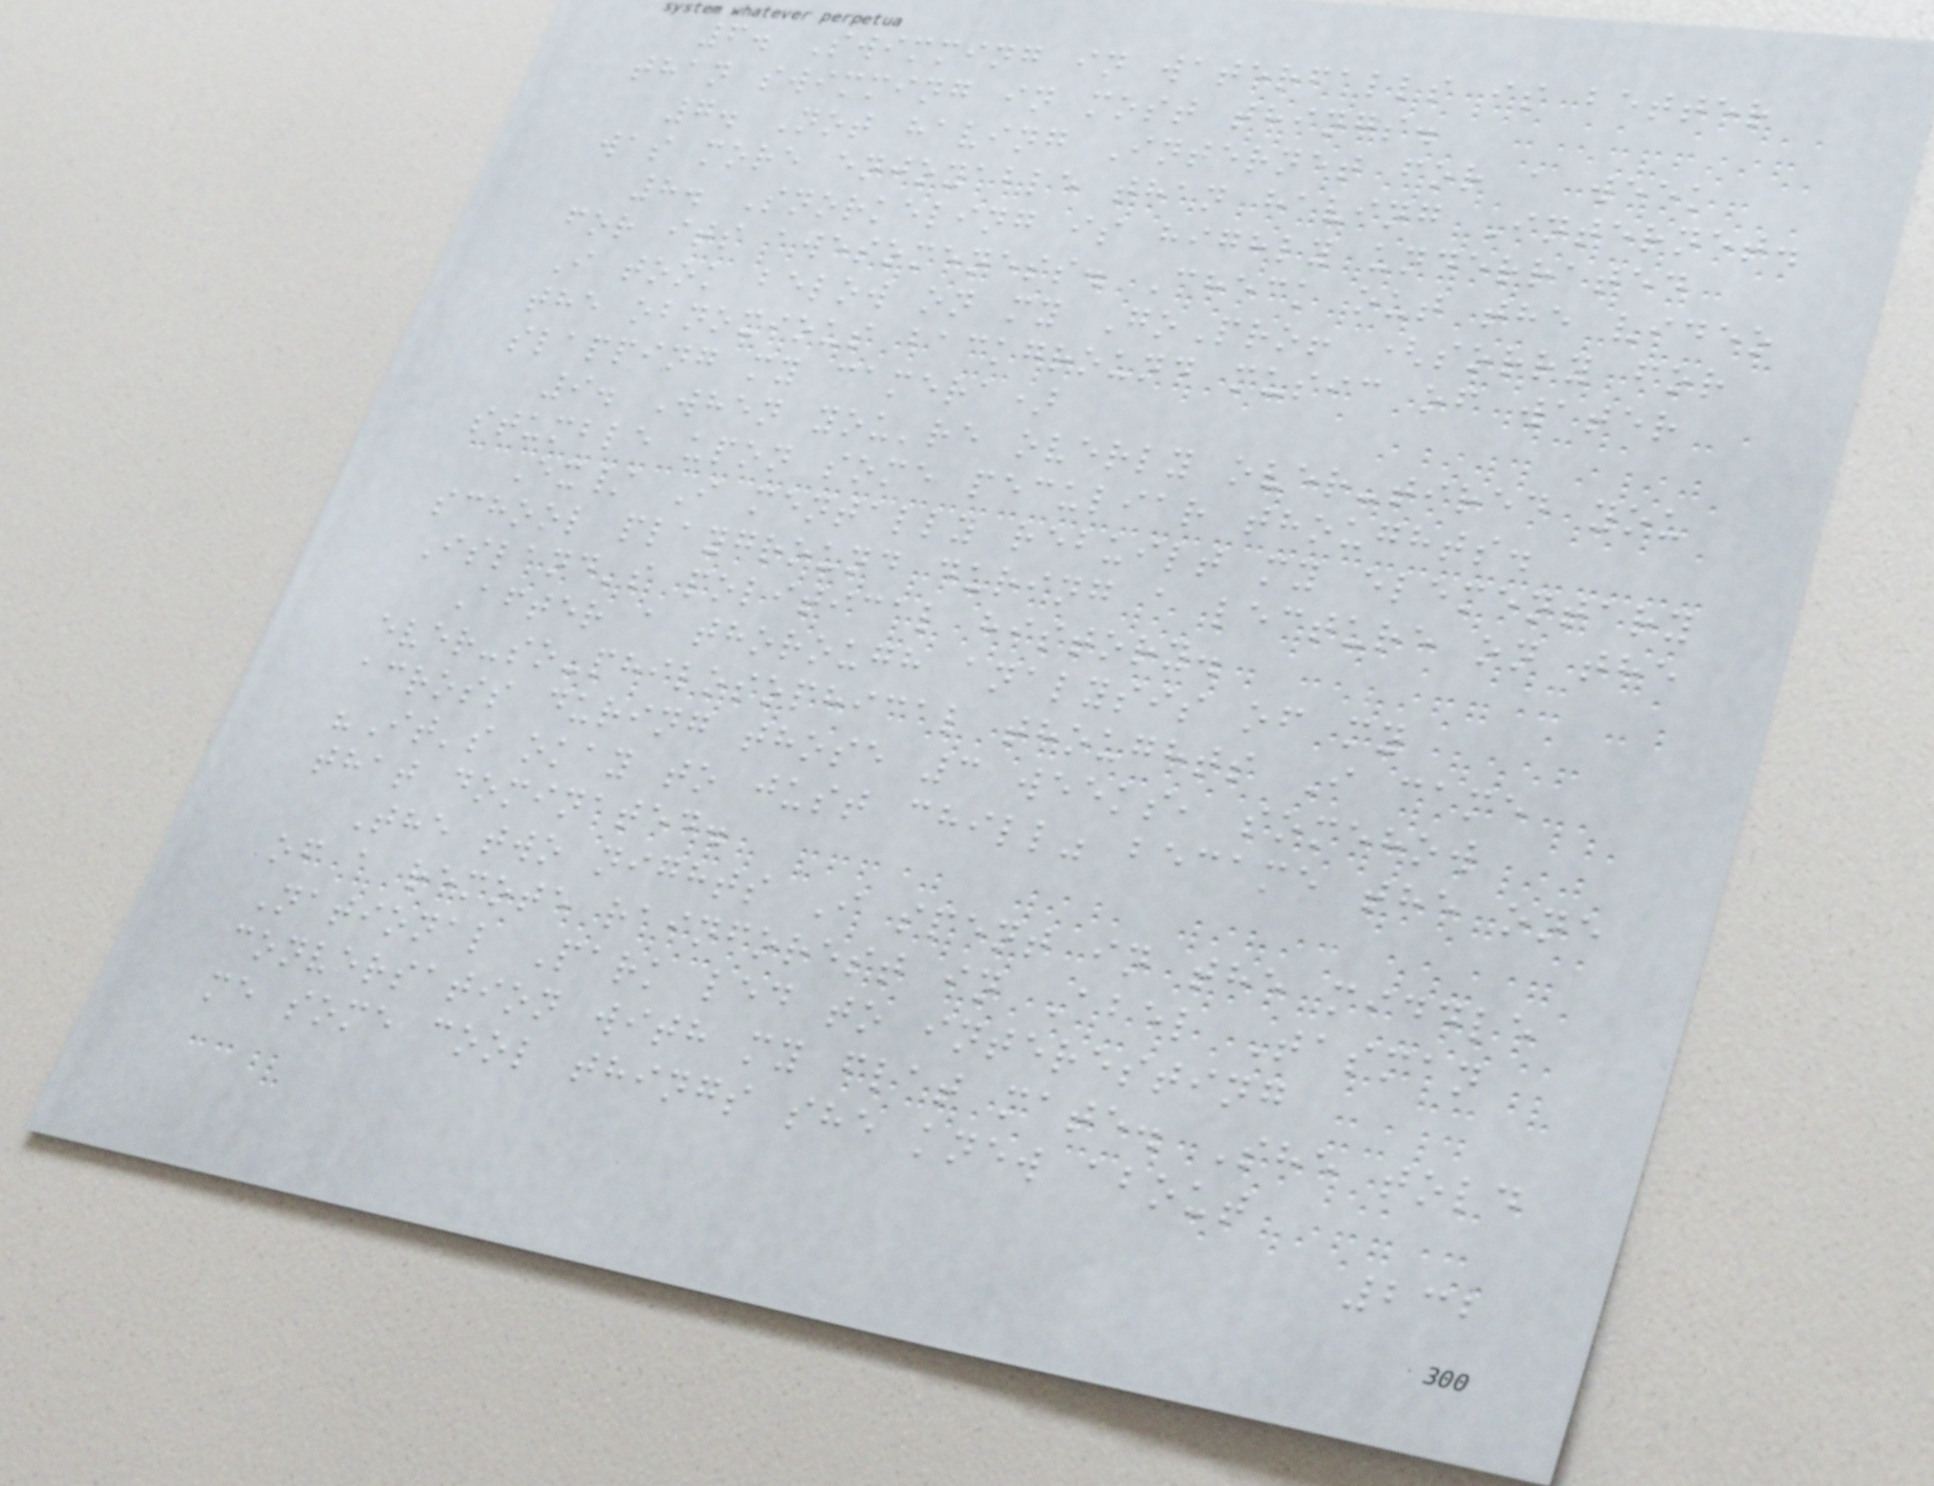6. Swimming in waterfalls is better
than swimming in most things.
7. Not having Internet for a week
was more enjoyable than having Internet.
8. Snorkeling is highly underrated
for its awesomeness. Check out the video
I took below on my GoPro! (sorry for
the obnoxious background music of water
slapping my camera)
9. When you're overly over-tired you
stumble upon some peculiar thoughts.
Ex/ I mentally rebuilt my elementary
school playground during a lecture on the
Island's political history.
After a thorough analysis of my
ever-so-philosophical thoughts I came
across during those 3 weeks, somehow
"It's okay to just chill" became the one
that dominated.
The two nights I spent in the middle
of a remote rainforest in Abel Tasman
National Park led to interesting
conversation with my flat mate. She told
me some cool things she knew about
232
